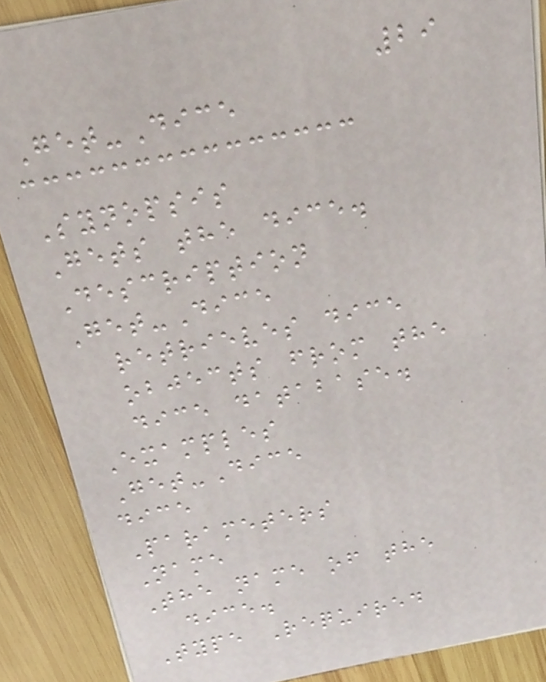29
Get-Dice
Synopsis
Gets the dice.
Description
Get-Dice
retrieves dice
objects from the
dice database.
Examples
Get-Dice
dice
Parameters
Name
The name of the
dice.
Type Required
